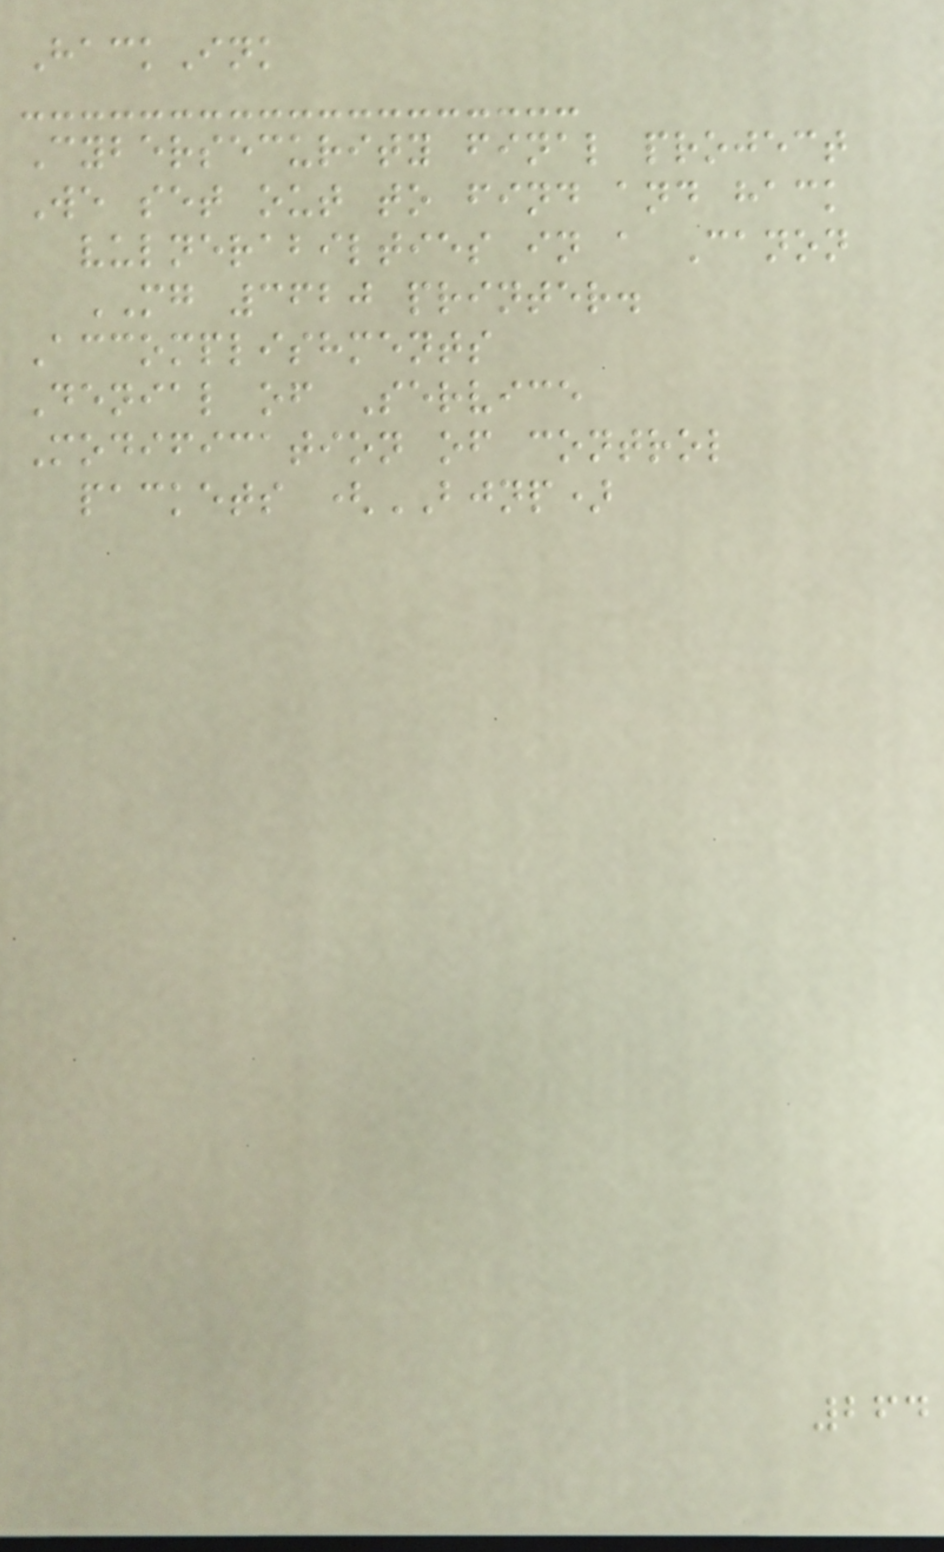HackInk
Cybersecurity final project
We set out to find and hack
vulnerabilties in a Canon
MG 3620 printer.
Accomplishments
Denial of Service
Modification of control
packets (BJNP)
264
